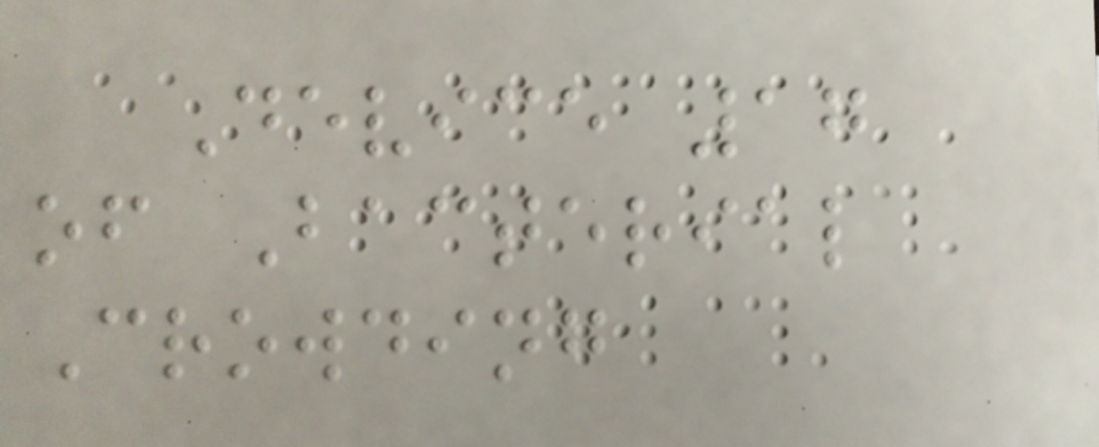Device 17
of Bacterial
Crowding
